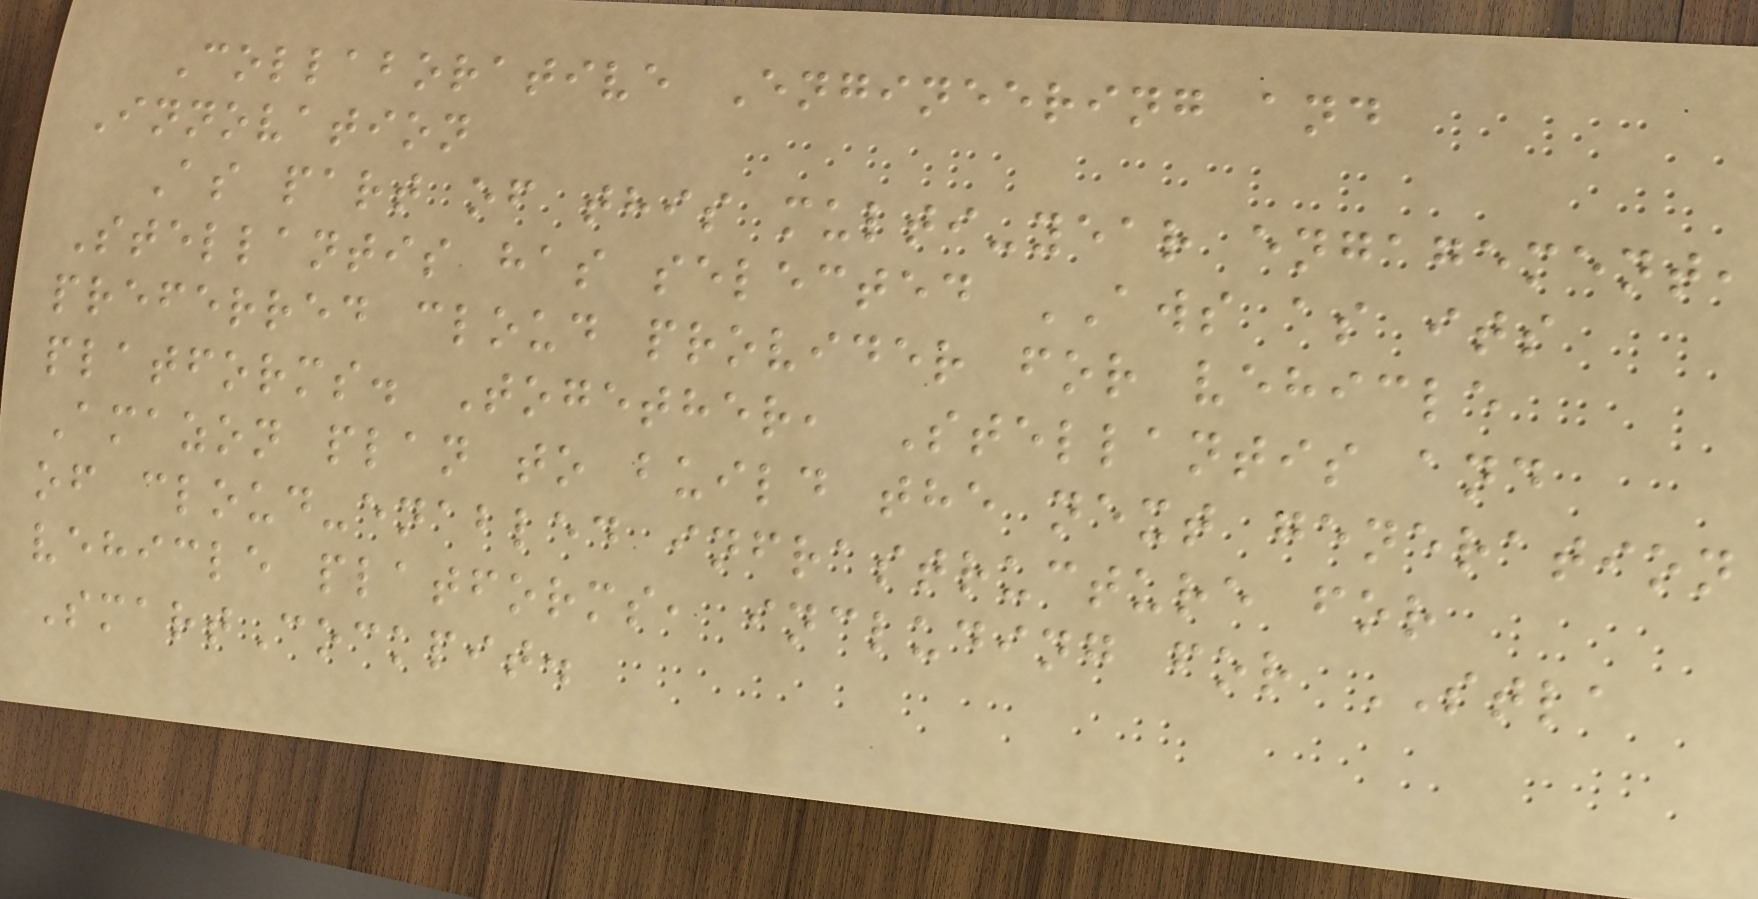Collaborative Engineering and
Innovation
As part of this multi-year engagement,
Stellantis has selected AWS as its
preferred cloud provider for vehicle
platforms. Together, Stellantis and
Amazon plan to build the next generation
of cloud-enabled infrastructure for
vehicle platforms, including for STLA
SmartCockpit.
